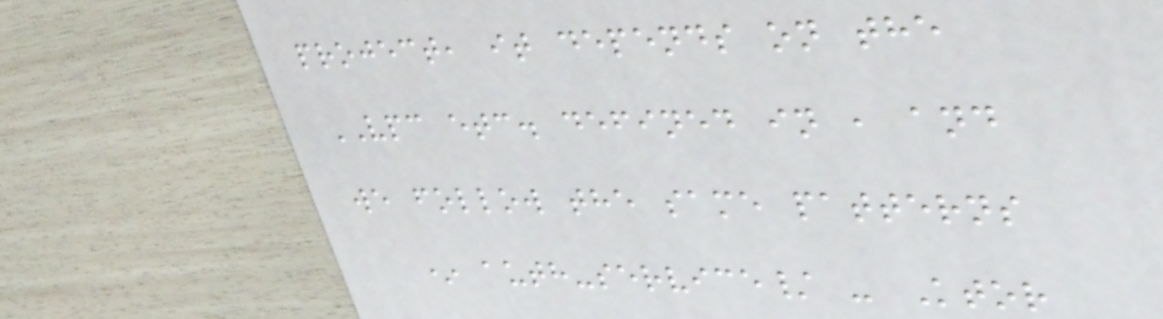project, it depends on the
VPC etc. defined in , and
we follow the same patterns
* auth-service/ - Ktor
